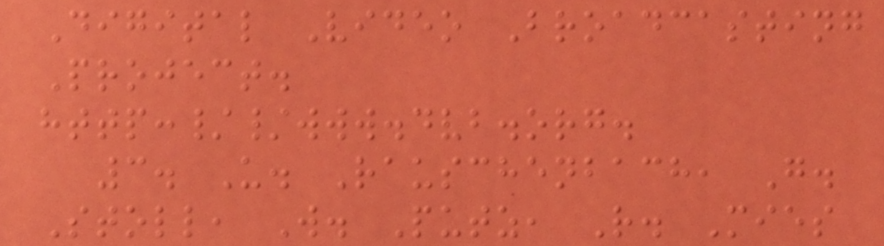Digital Video Broadcasting
Project.
http://www.dvb.org.
3. U. Rauschenbach, G.
Stoll, W. Putz, R. Mies
